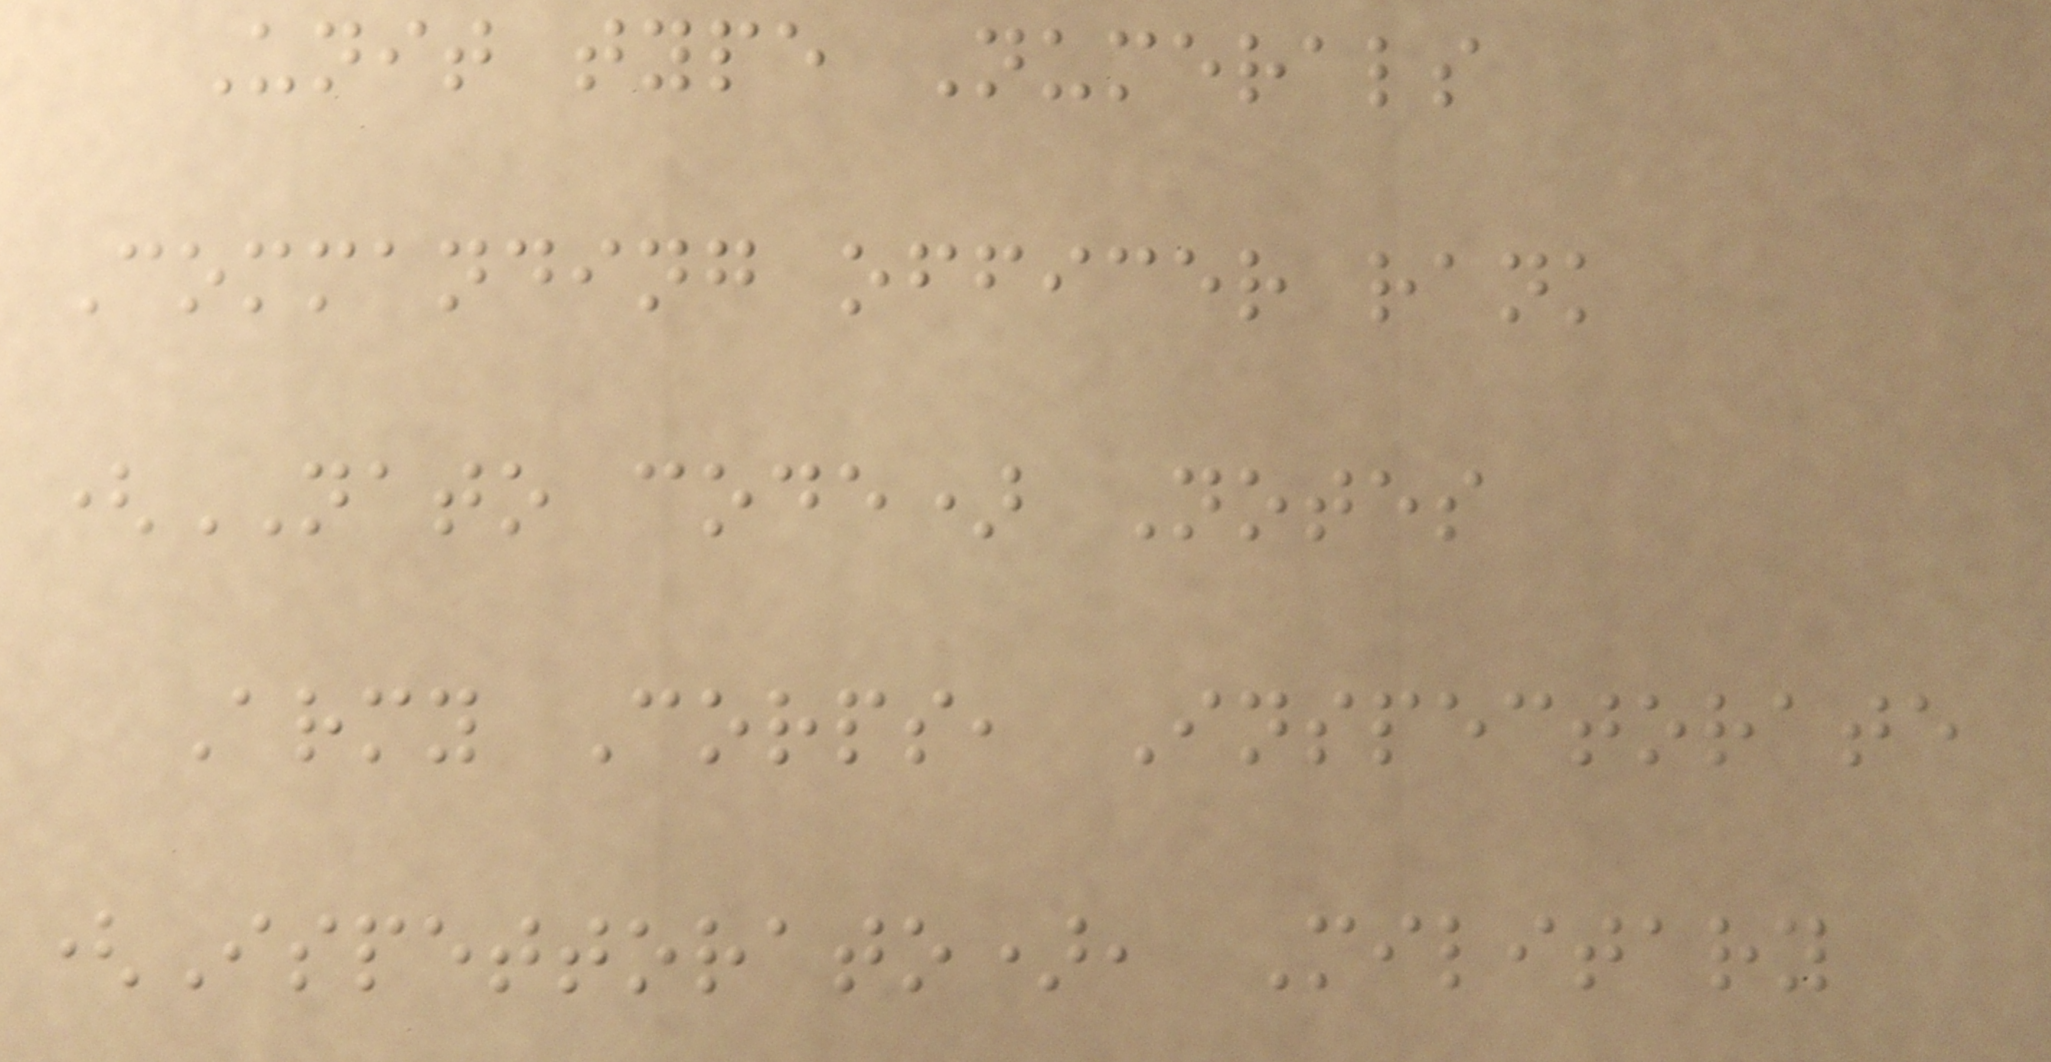Unit type Numerals
Commanding officer rank
(NATO code) Notes
Army Corps, Inspectorate
(Ispettorato), Military
